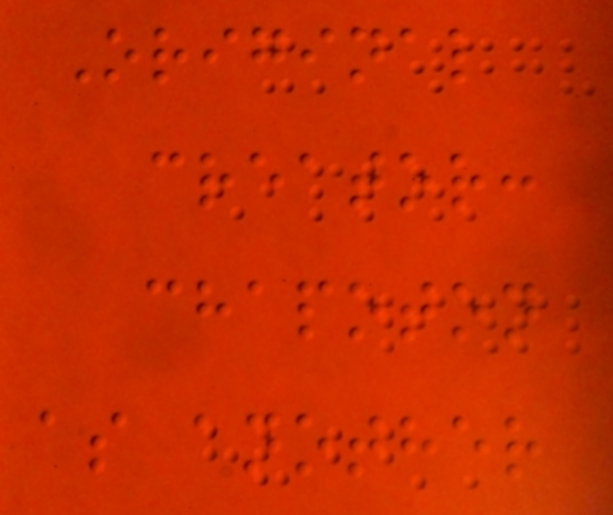Original
creator:
chapoton
as another
